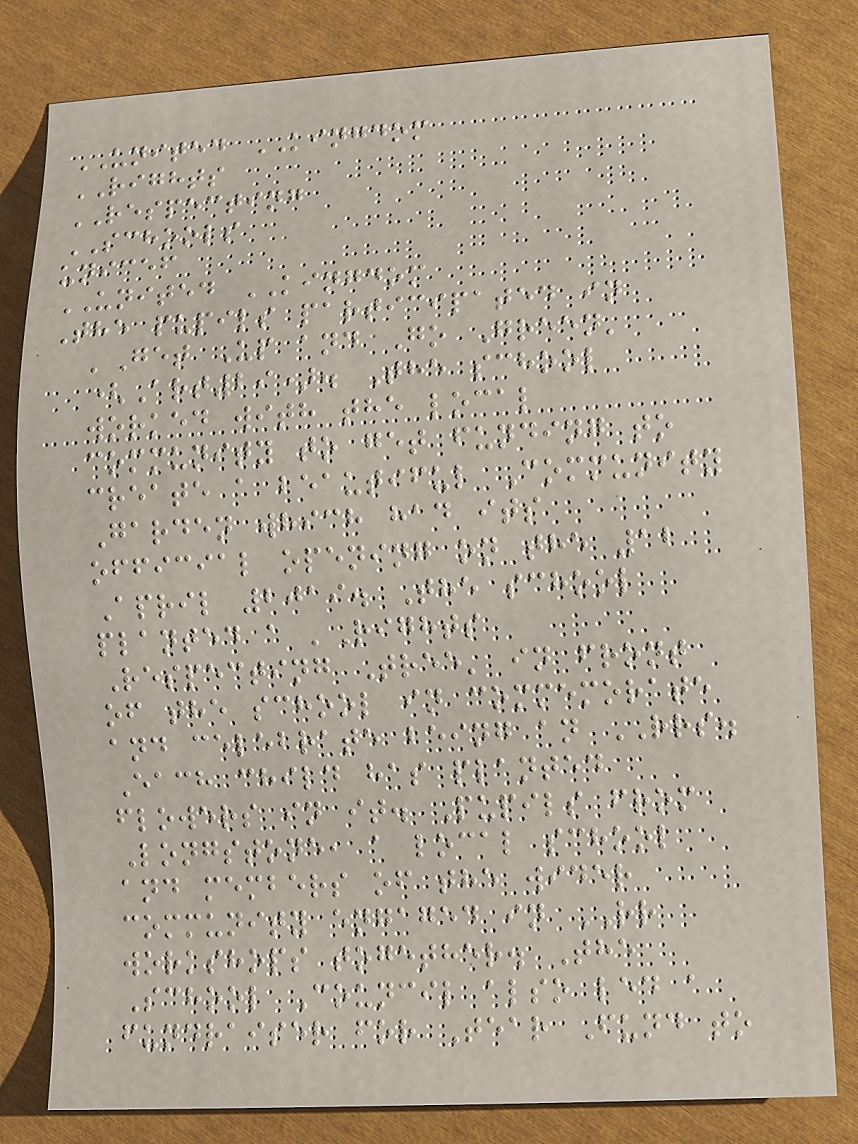UNITED KINGDOM
RIGHTS
RESPECTING
SCHOOLS
unicef
UNITED KINGDOM
The pupils participated in
'Get Up and Go Green'
(Art29). The school
worked with the local
community to get funding to
create a beautiful Community
Garden which had its
official opening on the 12
April 2019. The school
planted a 'Rights
Respecting Tree' in front
of the school in commemorate
and celebrate being an RRS.
Each child has planted
flowers in it. Pupils from
Longstone, a local school
and members of the wider
community engaged in RR
workshops together. The
School Council also led a
fundraiser for Tear Fund to
